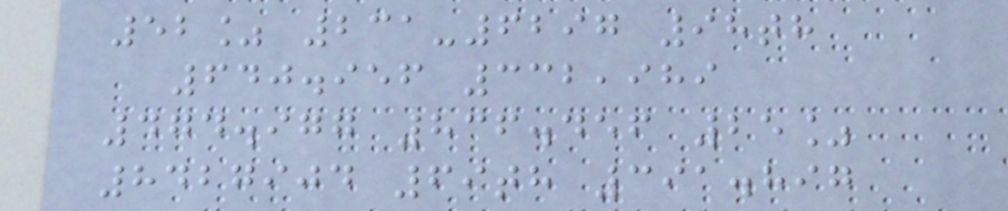52% 231-6297 98th
640.956 332,989
474.977 836.456 25%
8427904 69th 391.897
